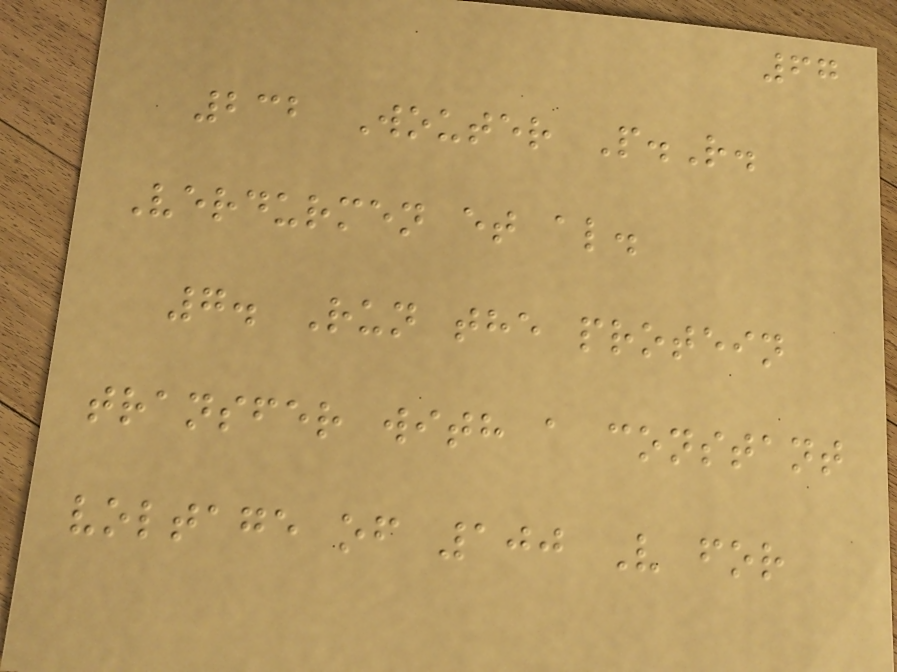67
232 Wouter P.R.
Verdurmen et al.
7. Run the protein
transfer with a constant
voltage of 100 V for
